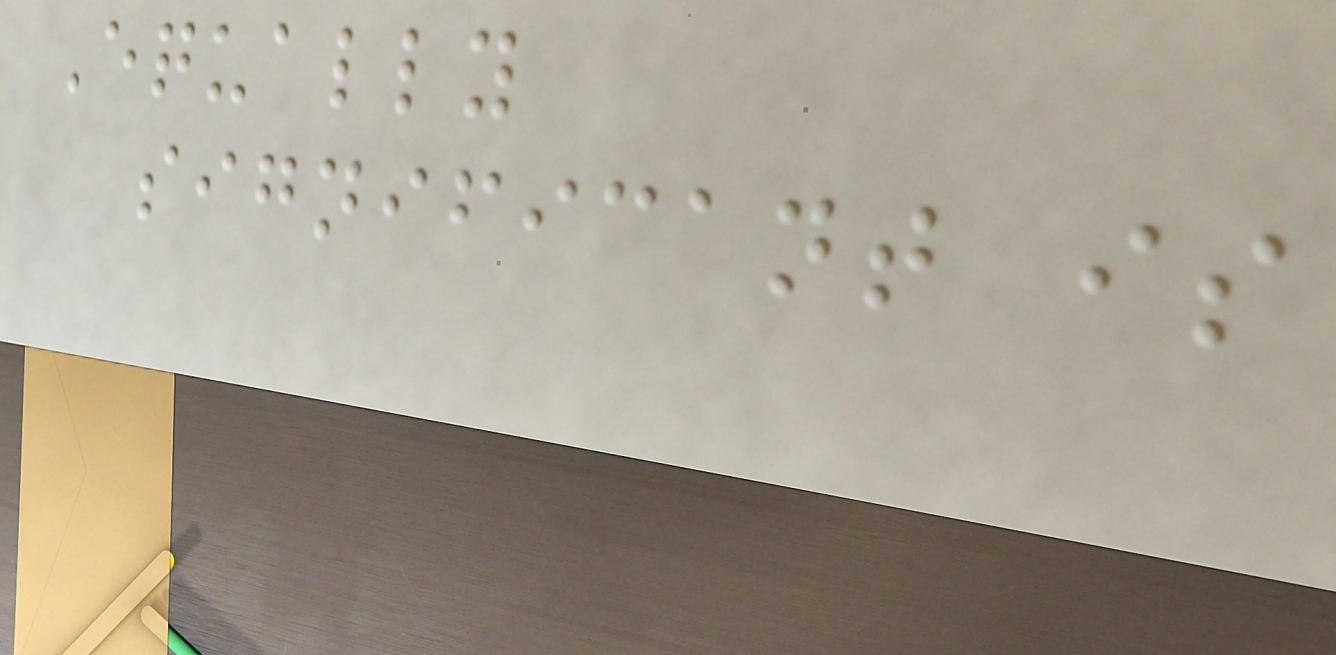Equally
significant is
